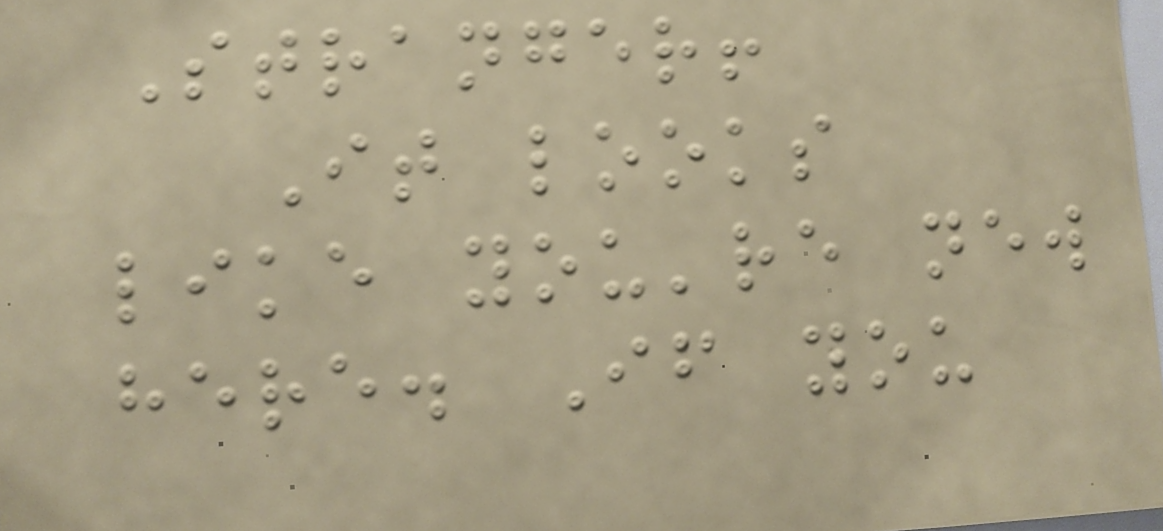Stranger!
It looks
like you're new
here. If you
